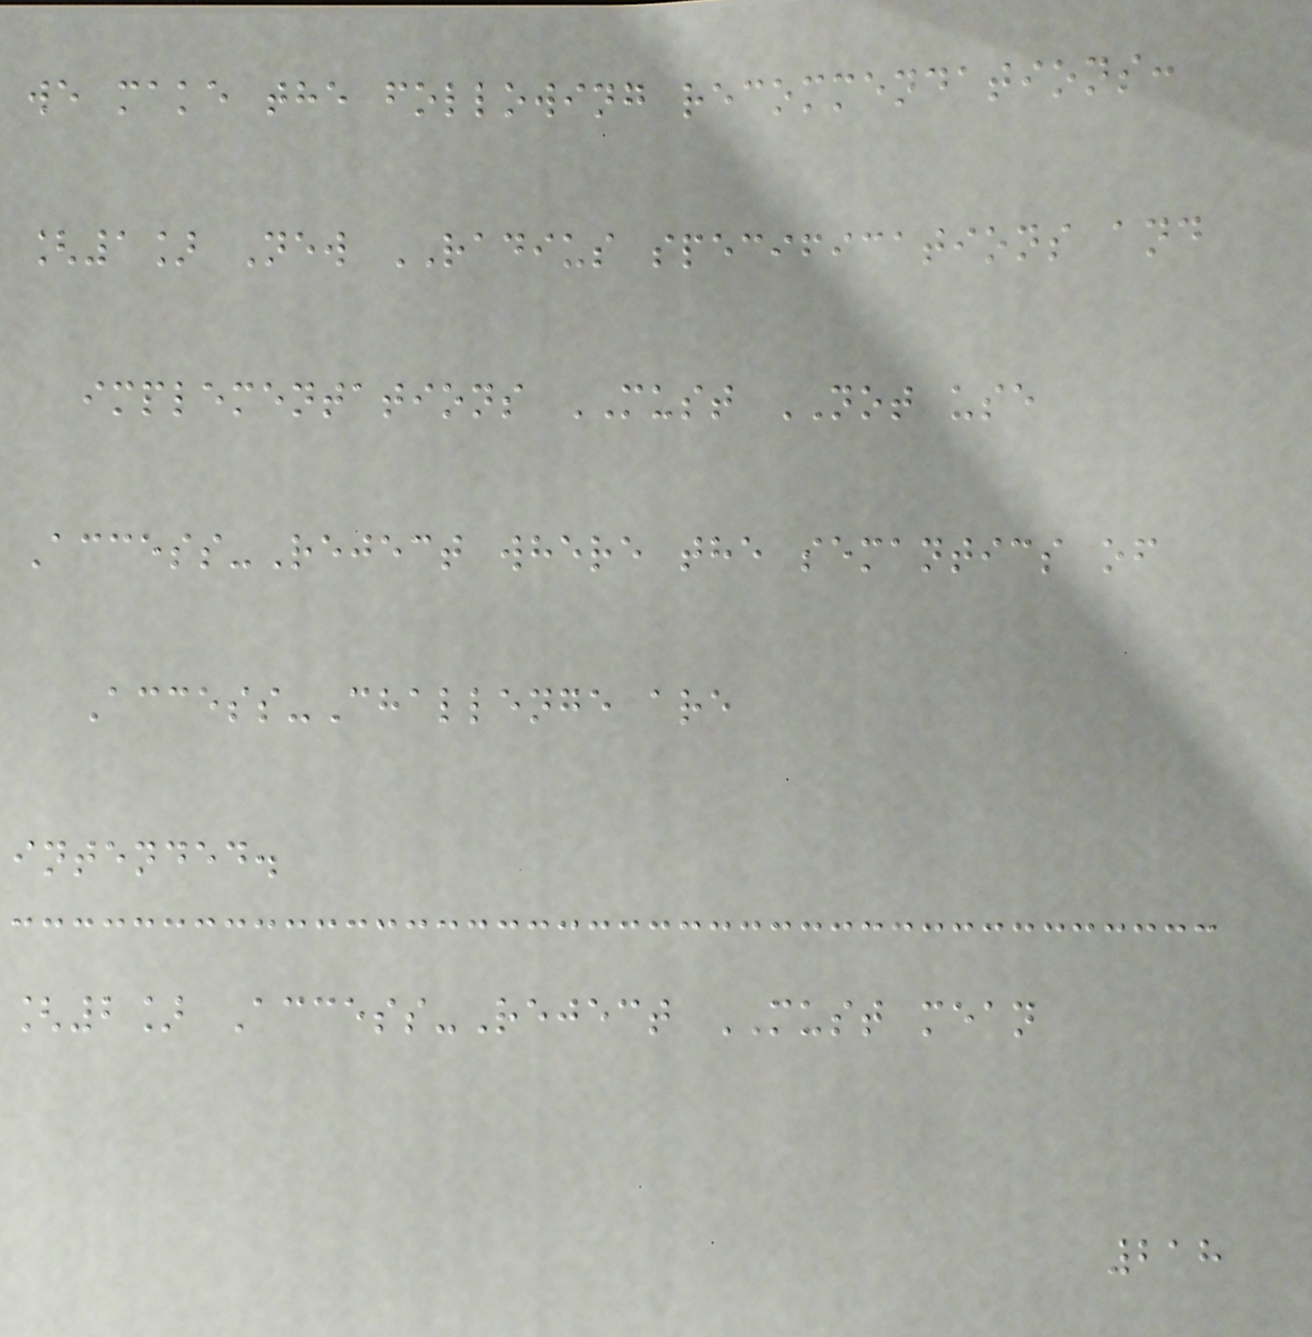we make the following recommendations:
[1] New RADIUS specifications and
implementations MUST NOT use
Access-Reject where the semantics of
Access-Challenge are
intended.
[2] Access-Reject MUST mean
218
